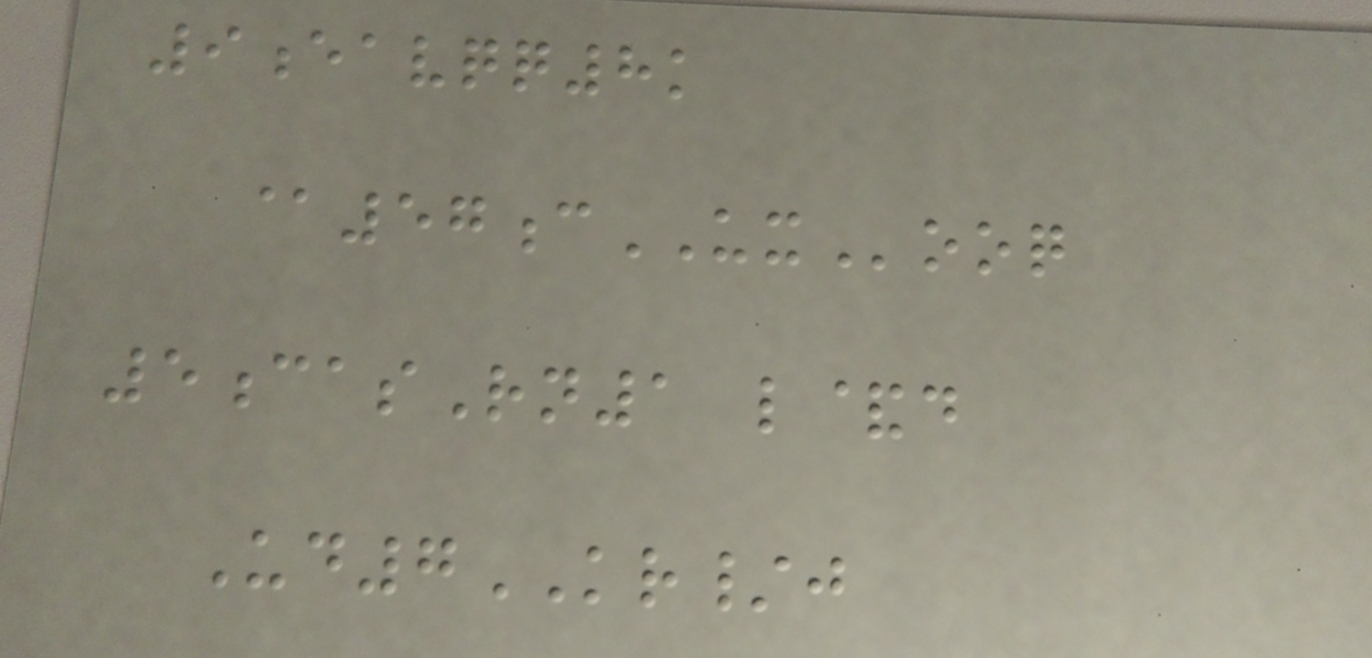9eavqq8k
@57cUXooq
5casRn1 l&d
Ud7KR/j
